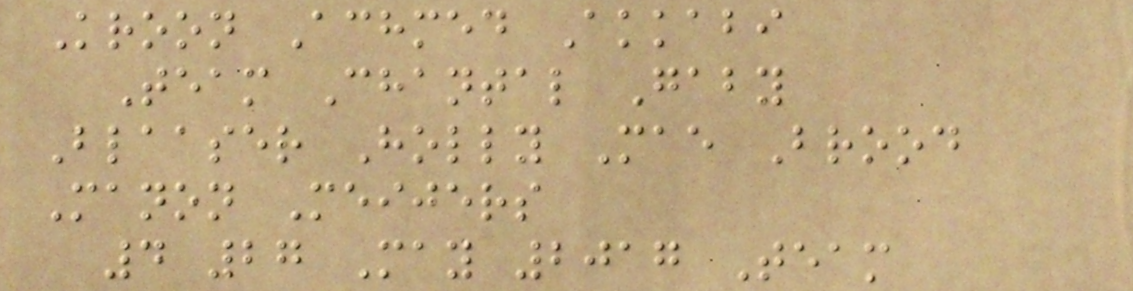Kroon Achmed Akkabi
Team Chantal Gaby
Blaaser Holly Mae Brood
Manon Meijers
4 27 May 2017 Team
